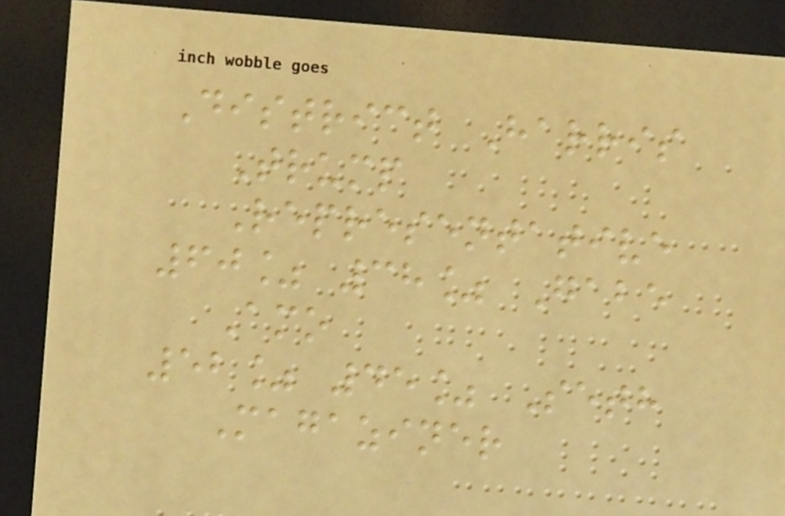District Harris
Trump
Representative
60% 38% Gabe
Amo
52% 45% Seth
Magaziner
